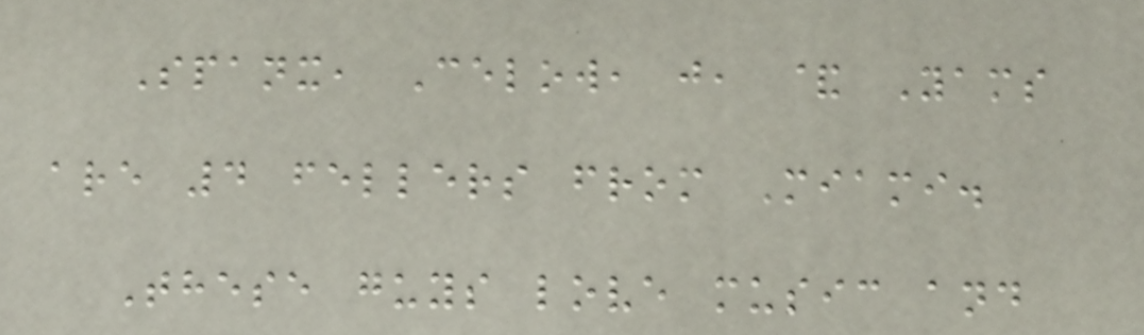Spanx, Celow, j, & Yams
are 4 fellers from Miami.
These guys love music and
